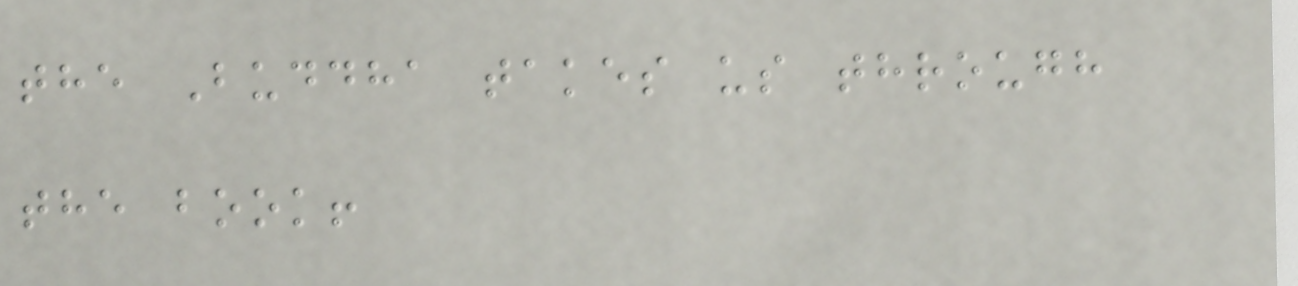the Buddha takes us through
the book!
